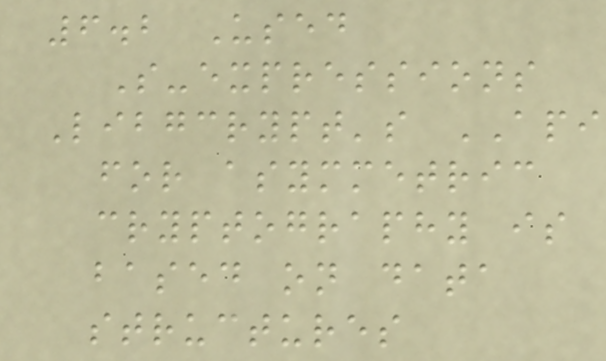6.2 Used
S-expressions
Libgcrypt's API
for asymmetric
cryptography is
based on data
structures
